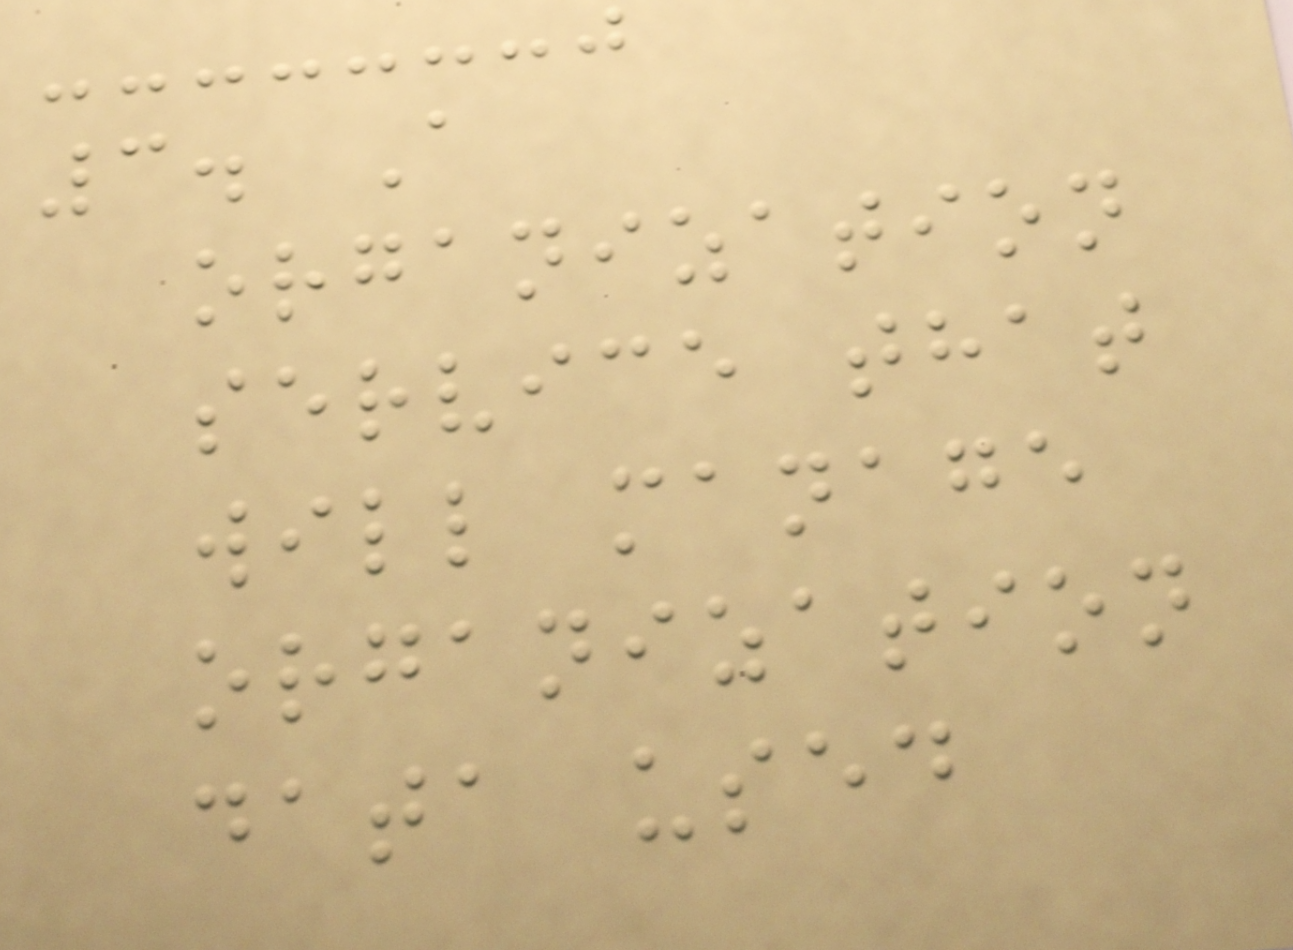3. A
organization
service that
will manage
organization
data used
